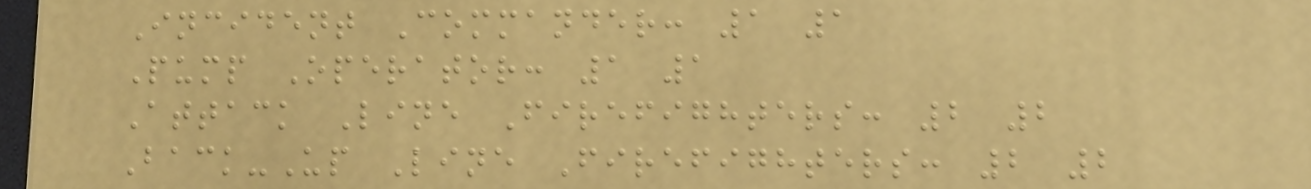Incident Commander: 1 1
Pump Operator: 1 1
Attack Line Firefighters: 2 2
Back-Up Line Firefighters: 2 2
